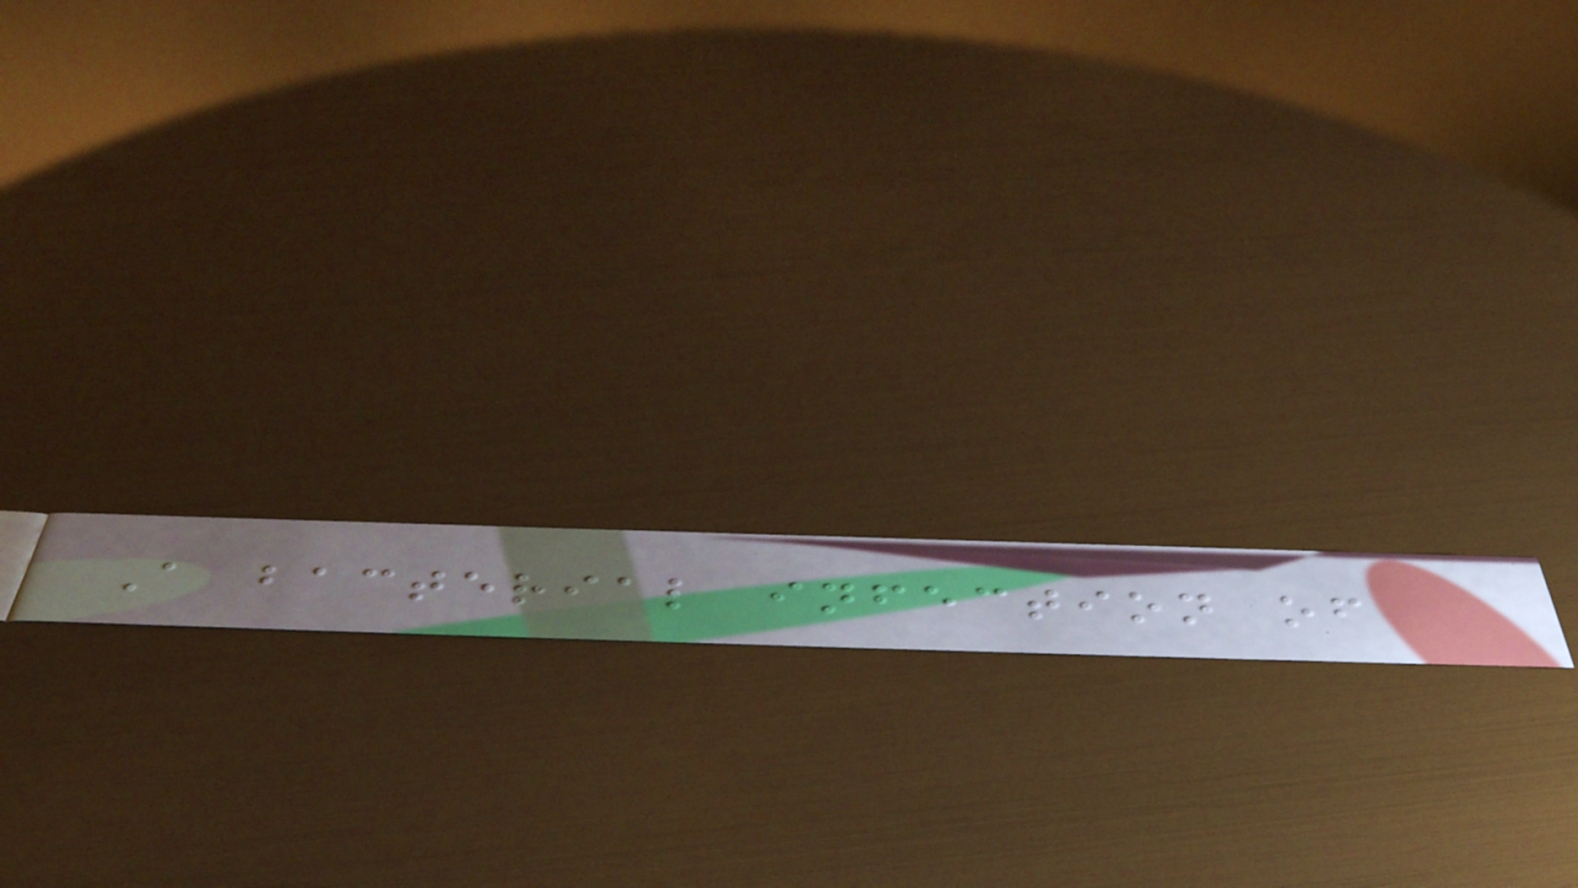A bacterial infection of
